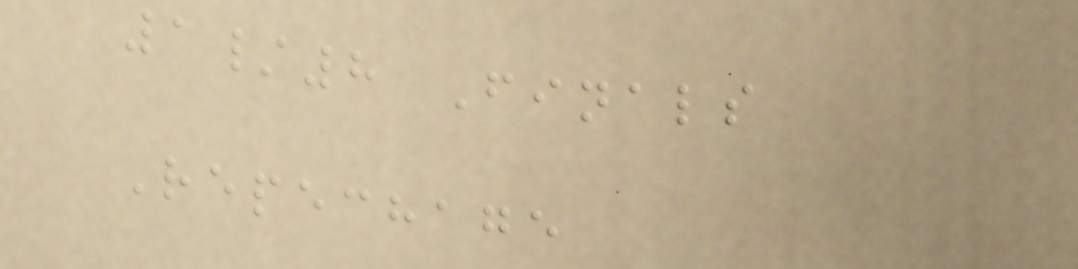1/8 Finals
Repechage
